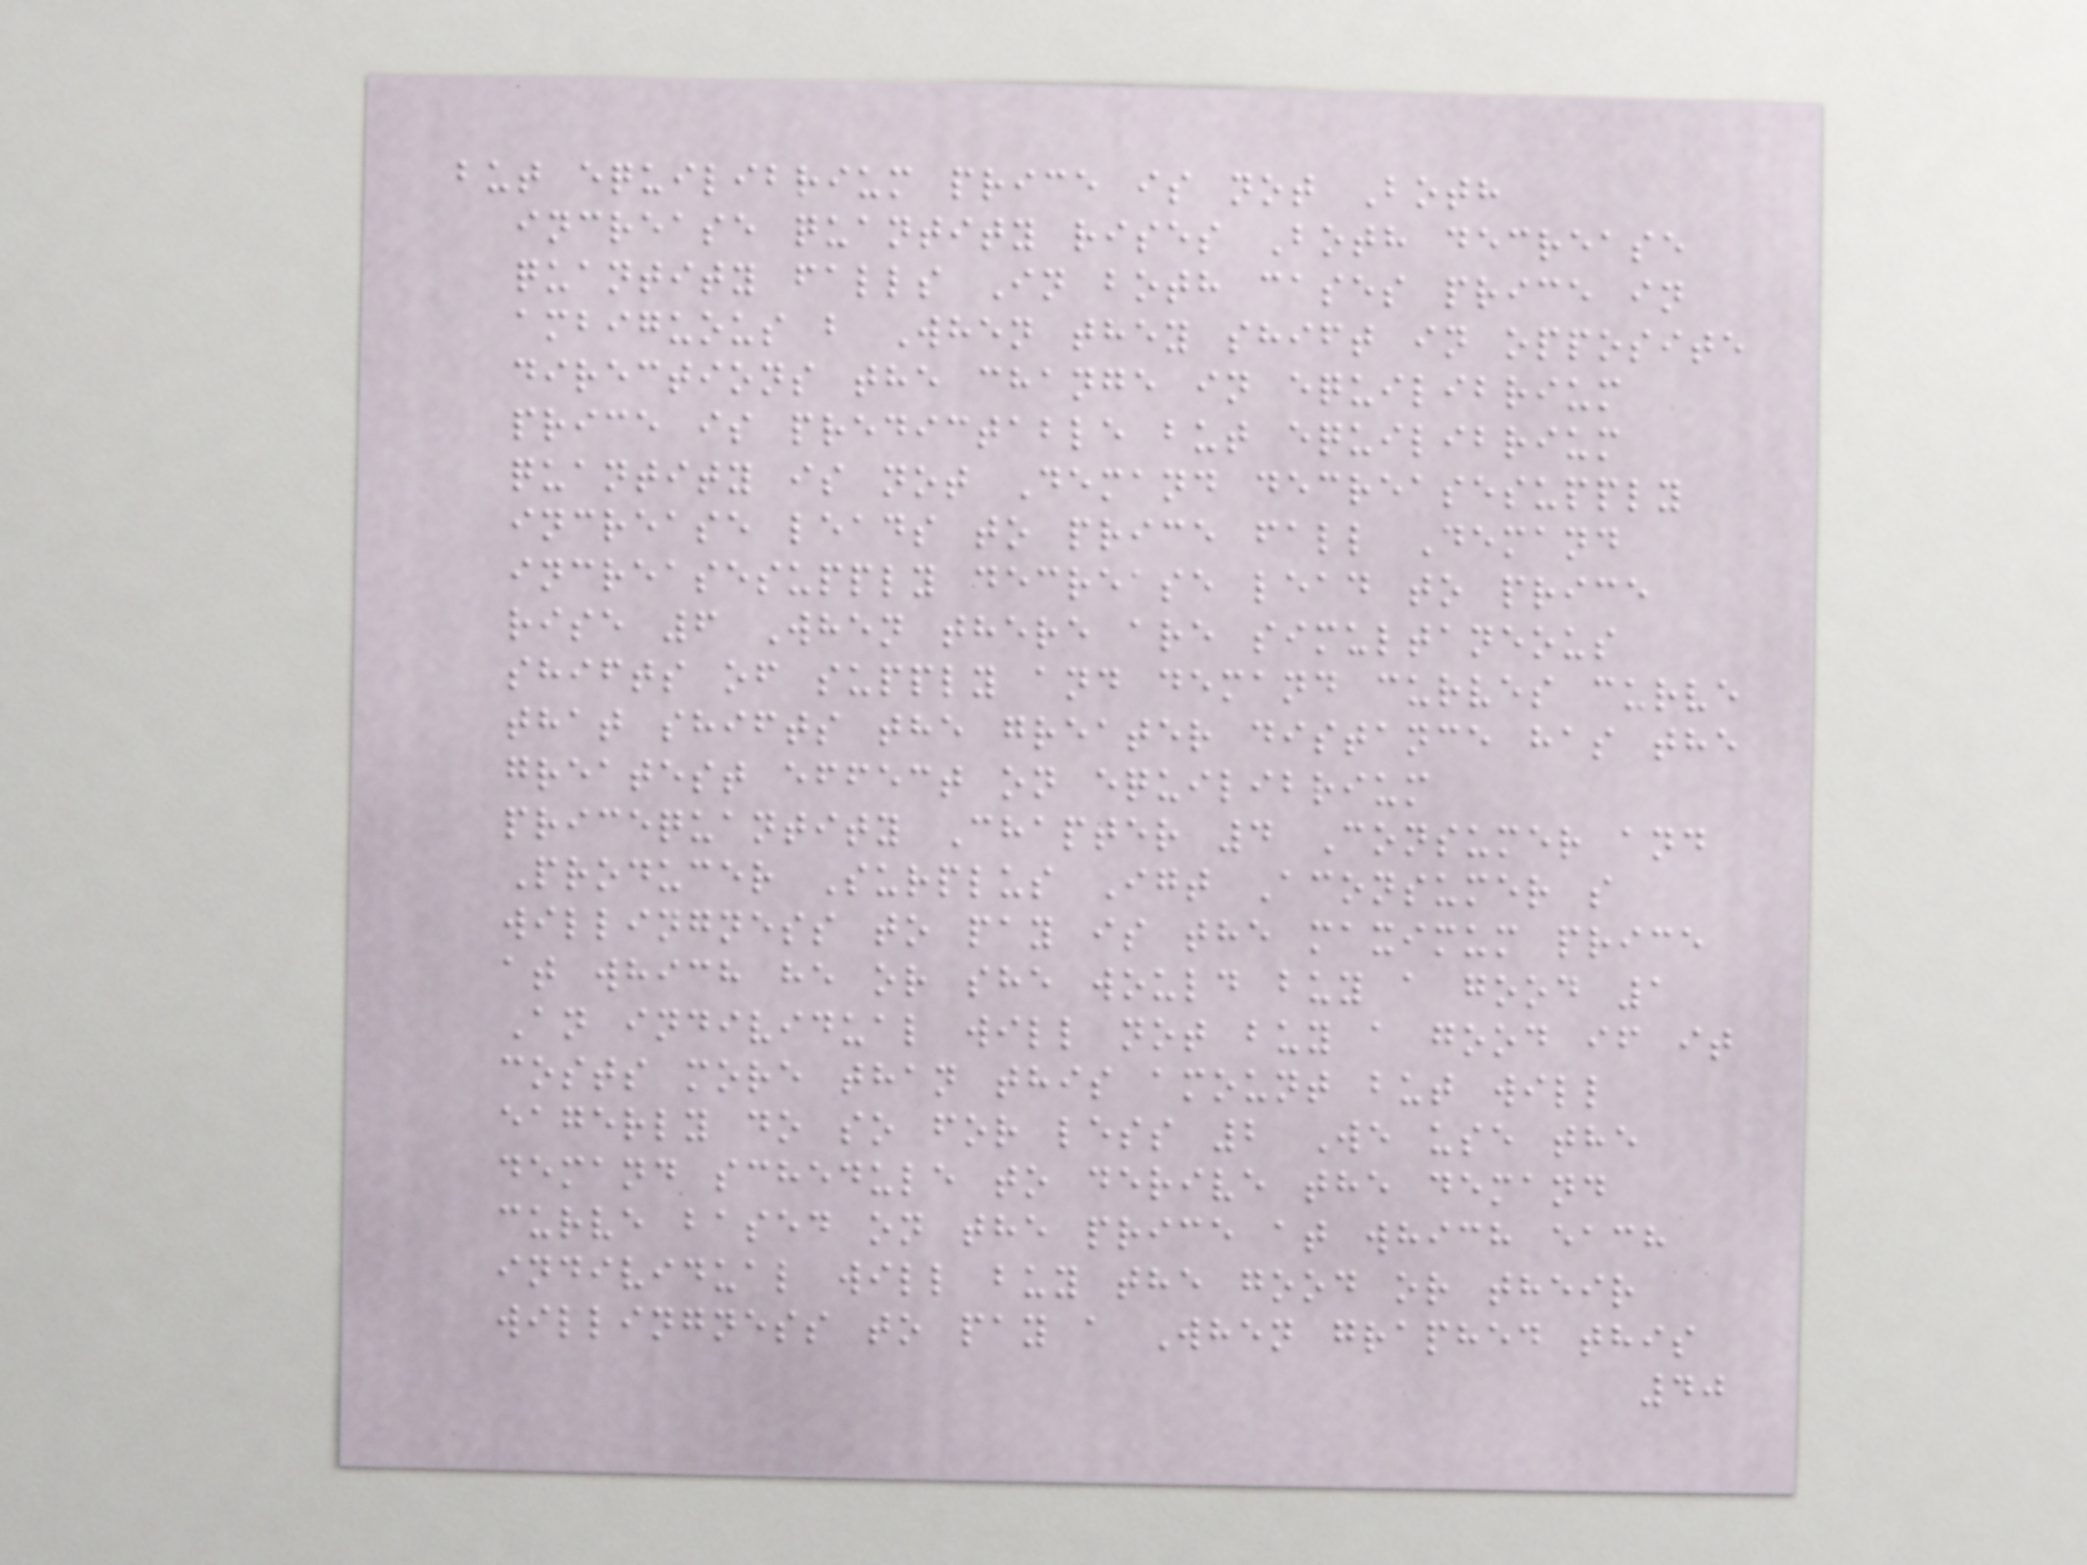but equilibrium price is not Both
increase quantity rises Both decrease
quantity falls In both cases price in
ambiguous b When they shift in opposite
directions the change in equilibrium
price is predictable but equilibrium
quantity is not Demand decreasesupply
increase leads to price fall Demand
increasesupply decrease lead to price
rise 6 When there are simultaneous
shifts of supply and demand curves curve
that shifts the greater distance has the
greatest effect on equilibrium
pricequantity Chapter 4 Consumer and
Producer Surplus Igt Aconsumer s
willingness to pay is the maximum price
at which he or she would buy a good 1
An individual will not buy a good if it
costs more than this amount but will
eagerly do so for less 2 We use the
demand schedule to derive the demand
curve based on the price at which each
individual will buy the good or their
willingness to pay a When graphed this
40
